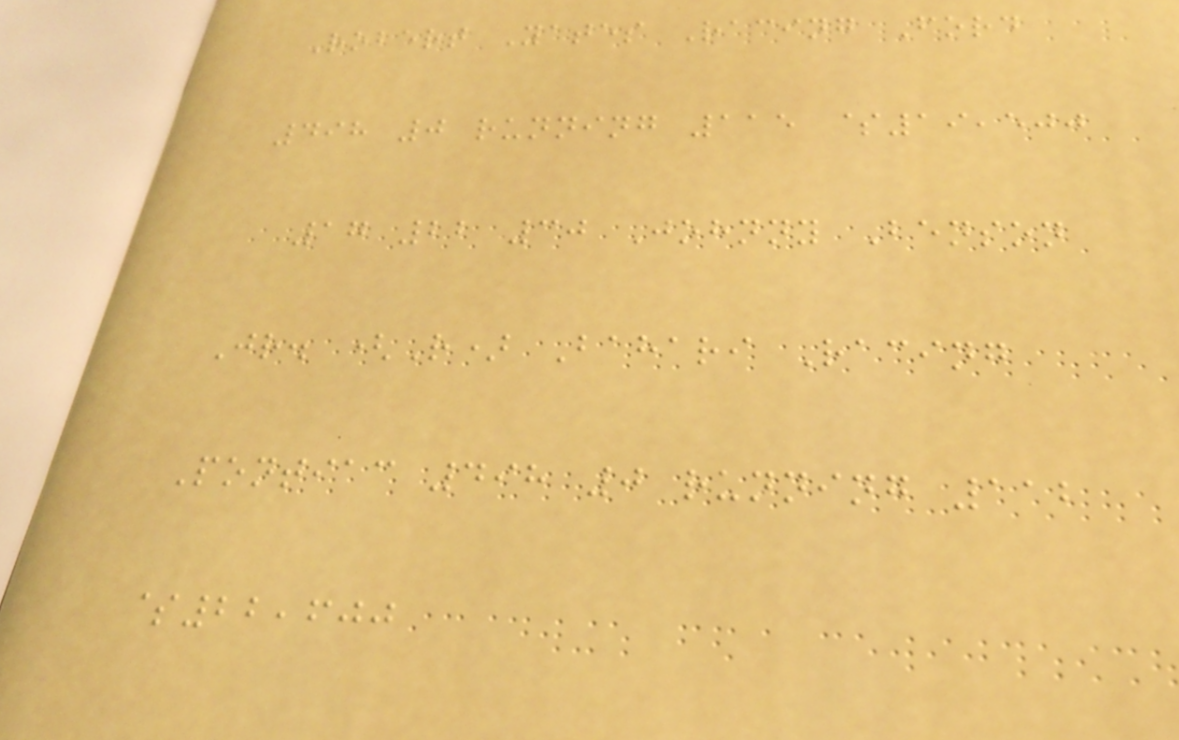Robert Yates Racing Ford
498 0 running 115 $19,500
17 22 30 Johnny Benson
Jr. (R) Bahari Racing
Pontiac 498 0 running 112
$22,600
